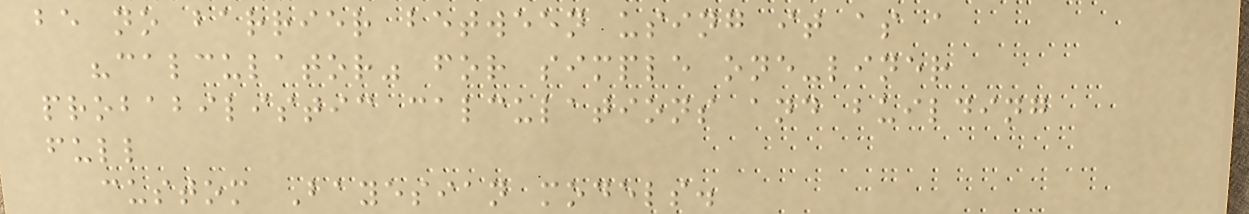be no barrier between using it as a
"calculator" for simple one-liner
probabilistic calculations and building
full
custom Bayesian models.
